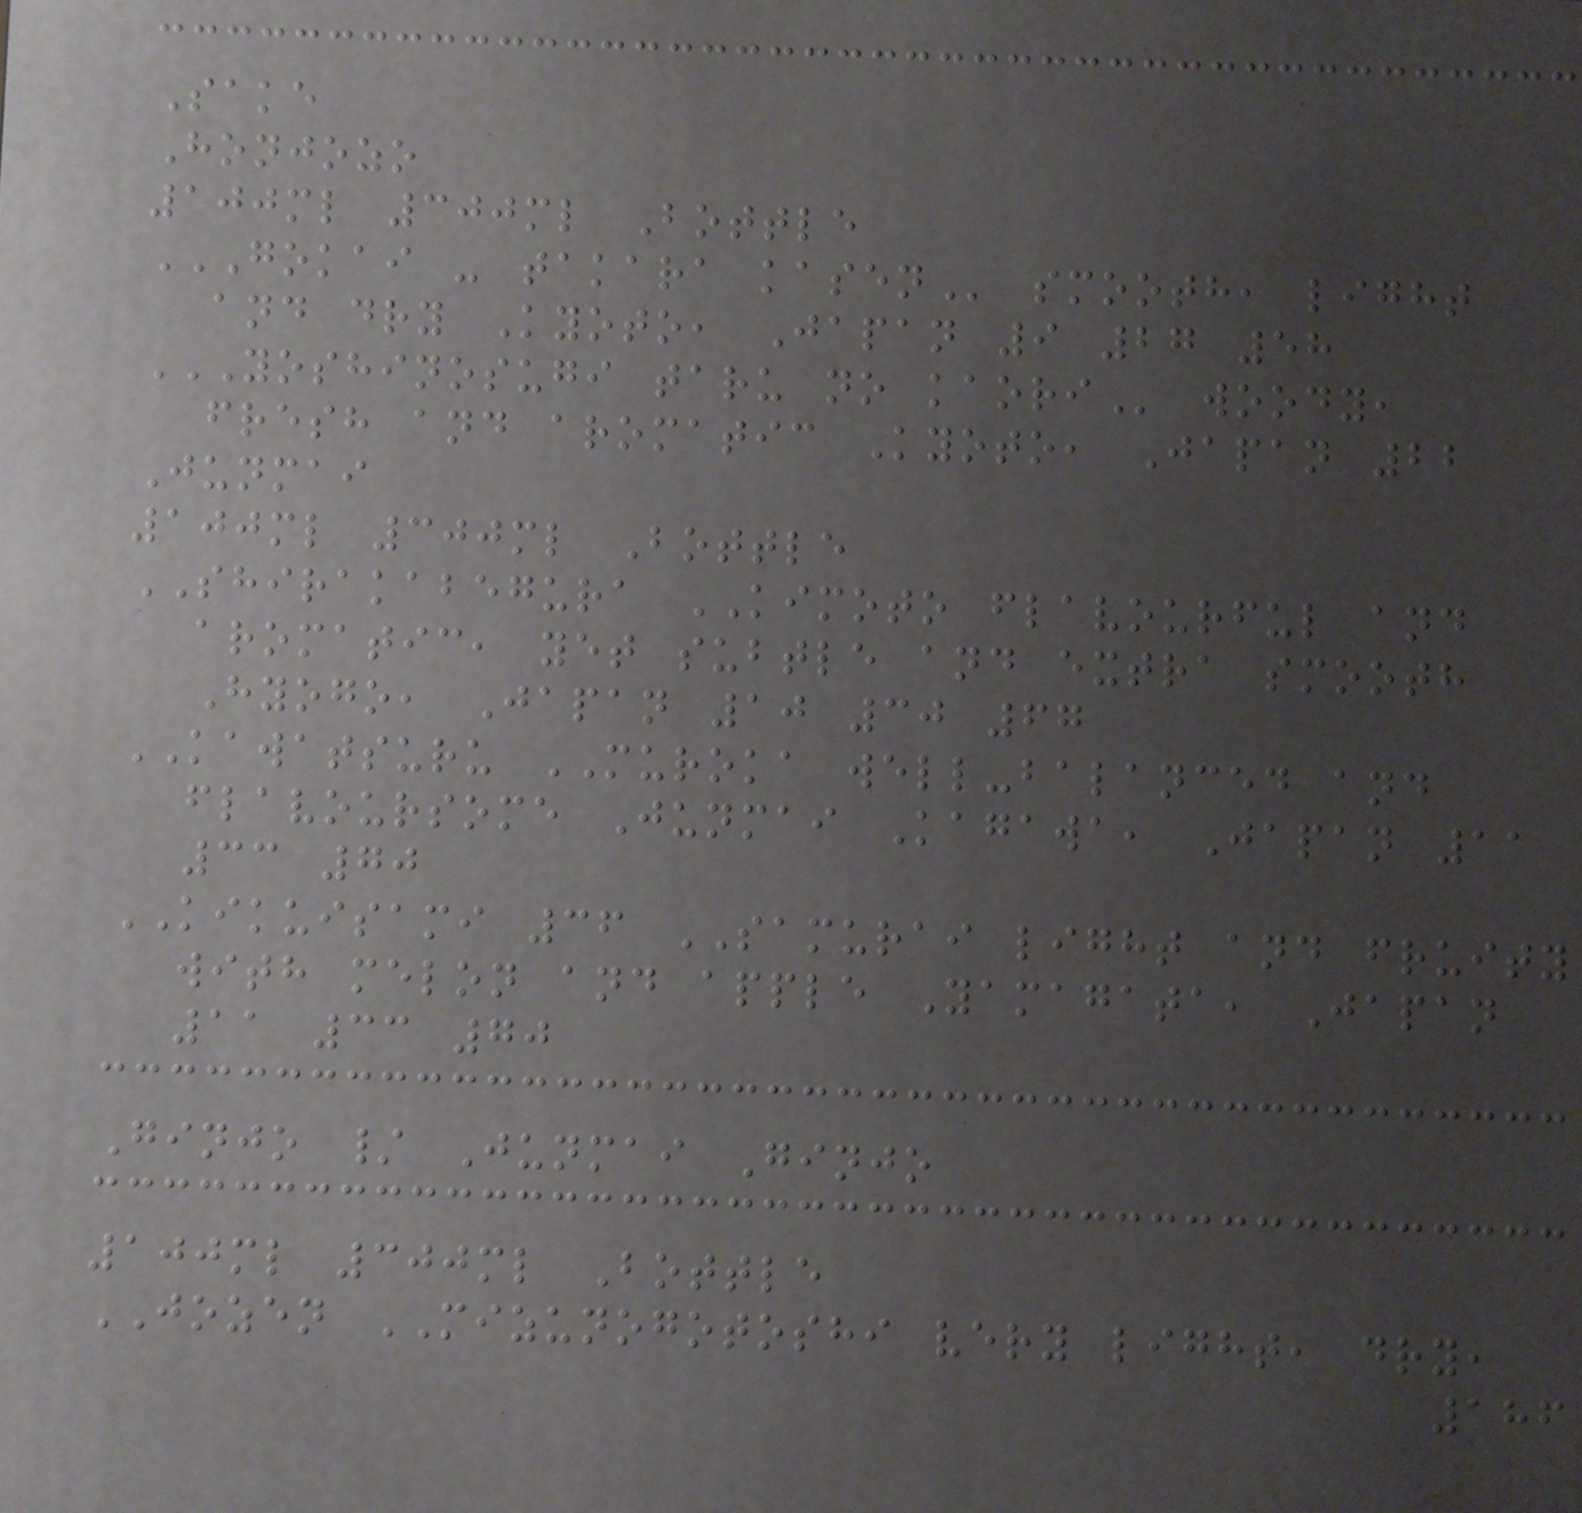Sake
Honjozo
100ml 300ml Bottle
GOKAI - TAKARA KASEN smooth, light
and dry Kyoto, Japan 9 27 58
YOSHINOSUGI TARU NO KAORI woody,
fresh and aromatic Kyoto, Japan 22
Junmai
100ml 300ml Bottle
SHIRAKABEGURA KIMOTO flavourful and
aromatic, yet subtle and extra smooth
Hyogo, Japan 10 30 67
KAWATSURU MUROKA well-balanced and
flavoursome Junmai Kagawa, Japan 11
33 70
KIKUISAMI 36 SAMURAI light and fruity
with melon and apple Yamagata, Japan
11 33 70
Ginjo / Junmai Ginjo
100ml 300ml Bottle
JOZEN MIZUNOGOTOSHI very light, dry,
186
